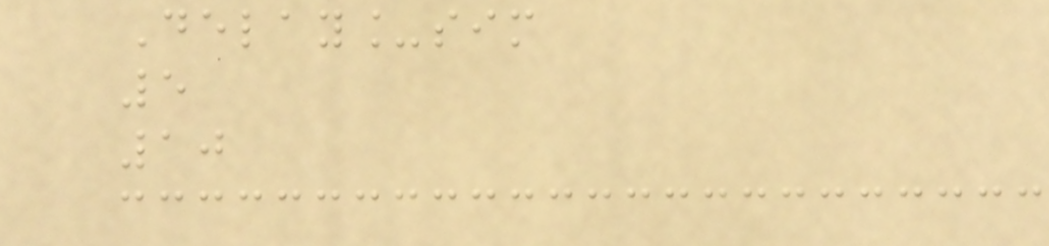Delay_sim
5
10
